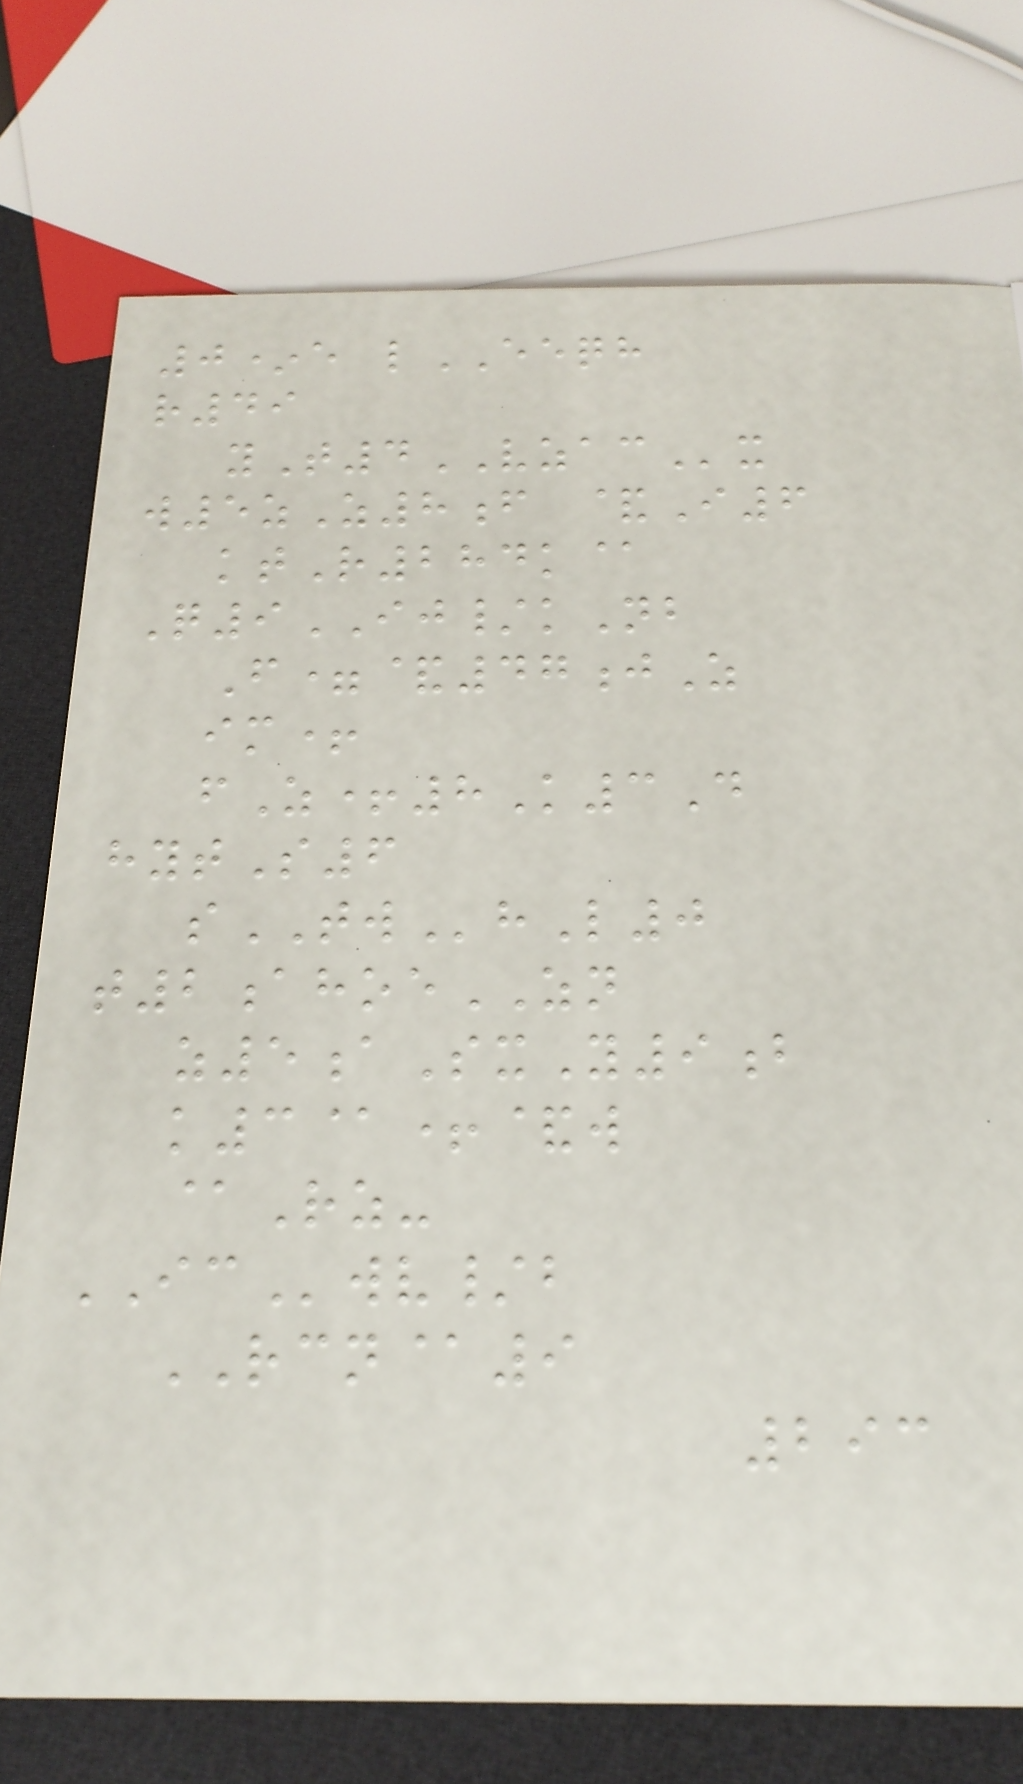0*e lEEQH
r49
yT4VZACx
w5zZ8f &I6
ktR284k@
Q9IJ/kNb
F=&47jZ
im+
fZ+8K3D
hytS6
sTWhL0
t2ahoeZN
z5aSxY9b
k3@+&w
@Rz-
ICwv/b
RCN@9
293
